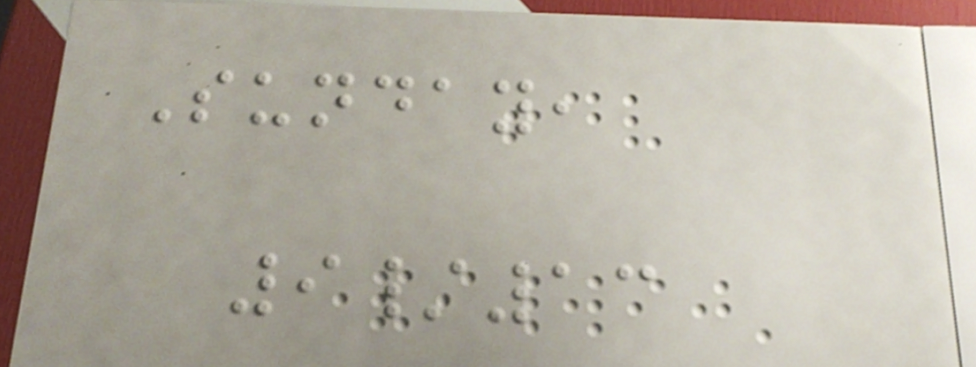Sunday,
9/13
